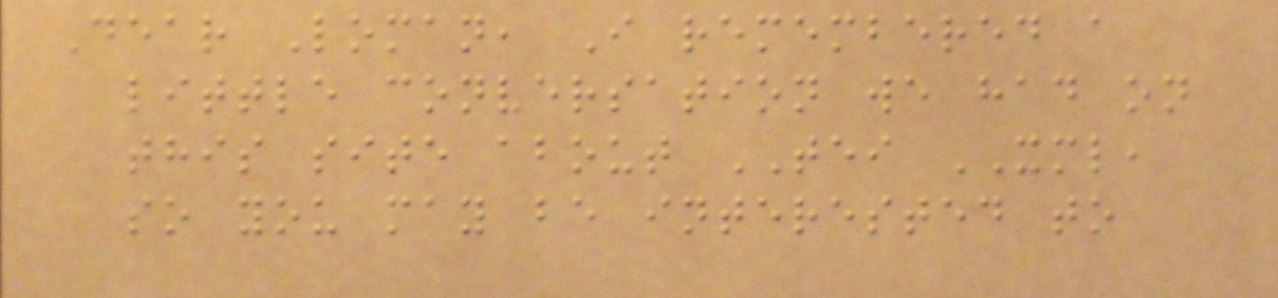Dear Loman, I remembered a
little conversation we had on
this site about TEI XML,
so you may be interested to
